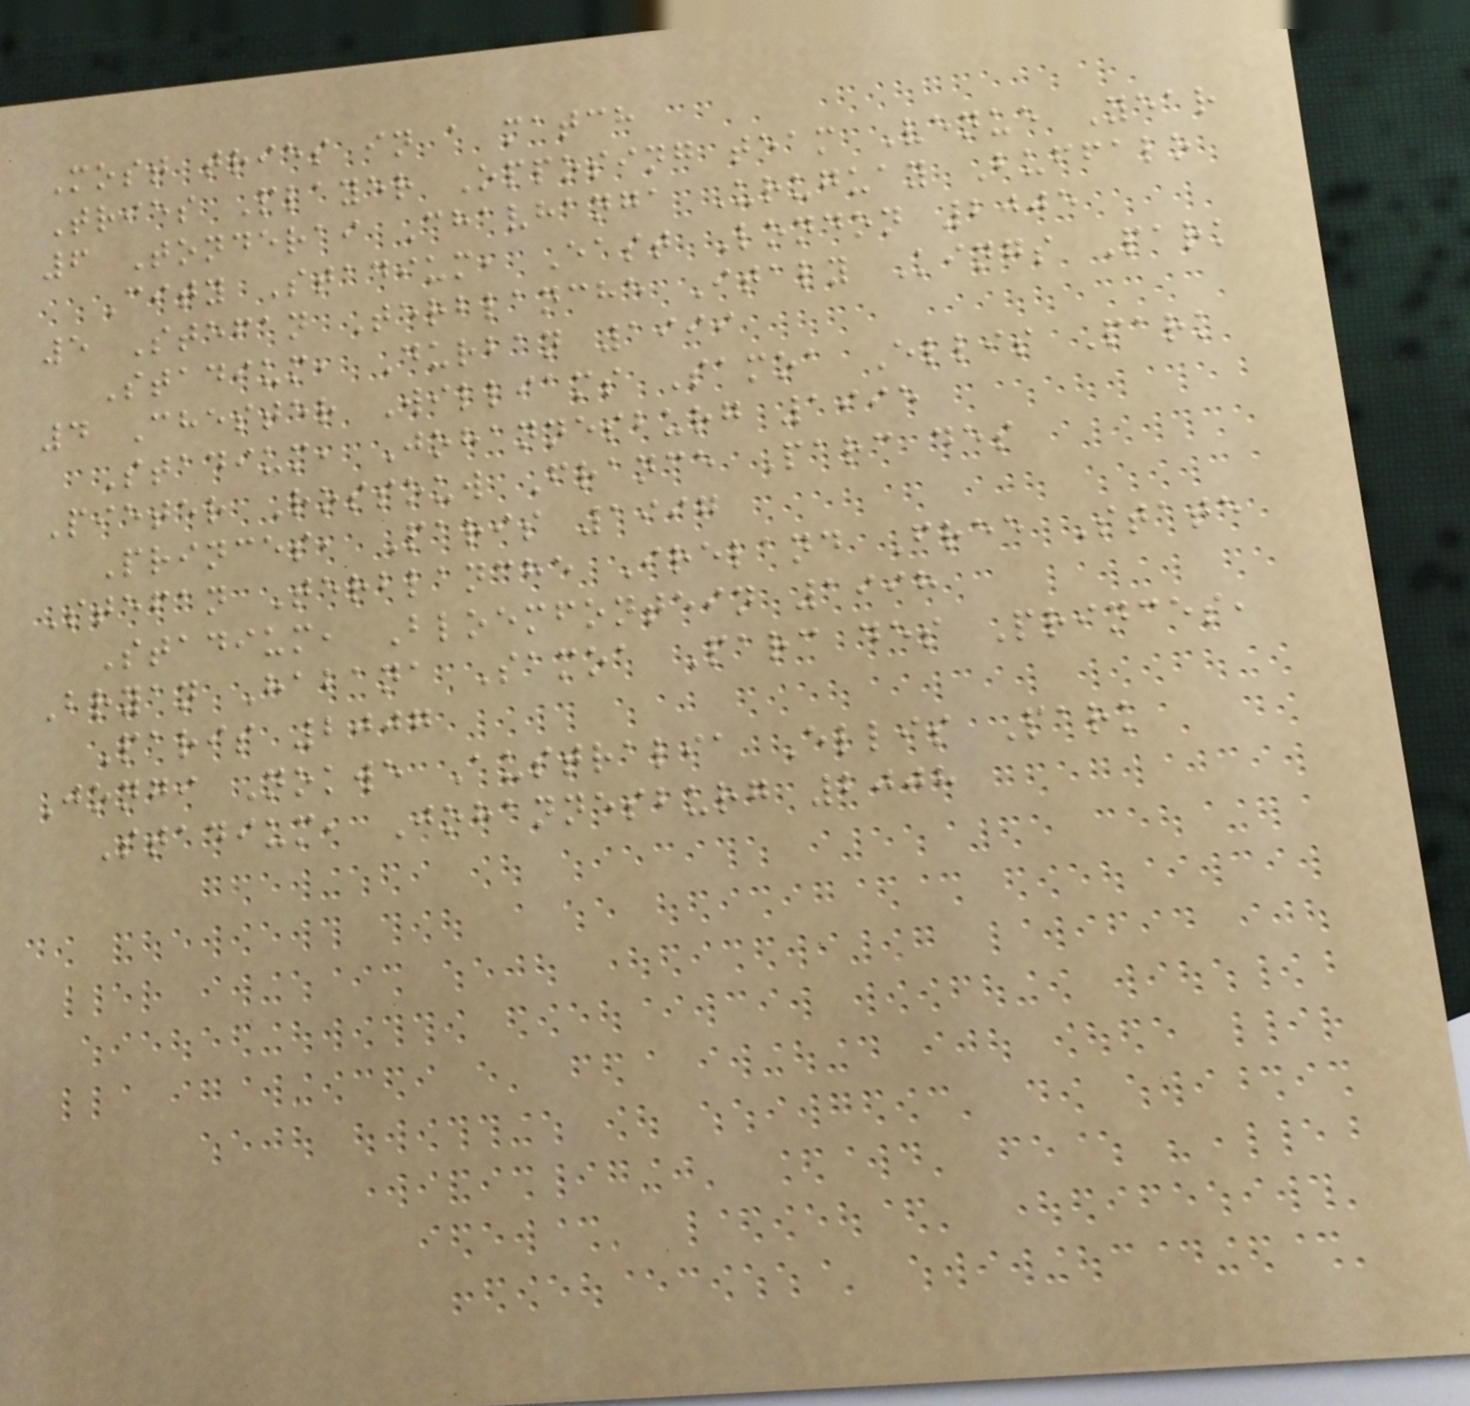Most tries in a match
Tries Player Opposing team Venue Year
6 Tonderai Chavhanga Uruguay Buffalo
City Stadium, East London 2005
5 Stefan Terblanche Italy Kings Park
Stadium, Durban 1999
4 Chester Williams Samoa Ellis Park
Stadium, Johannesburg 1995
Pieter Rossouw France Parc des
Princes, Paris 1997
Stefan Terblanche Ireland Free State
Stadium, Bloemfontein 1998
Bryan Habana Samoa Parc des Princes,
Paris 2007
Jongi Nokwe Australia Ellis Park
Stadium, Johannesburg 2008
